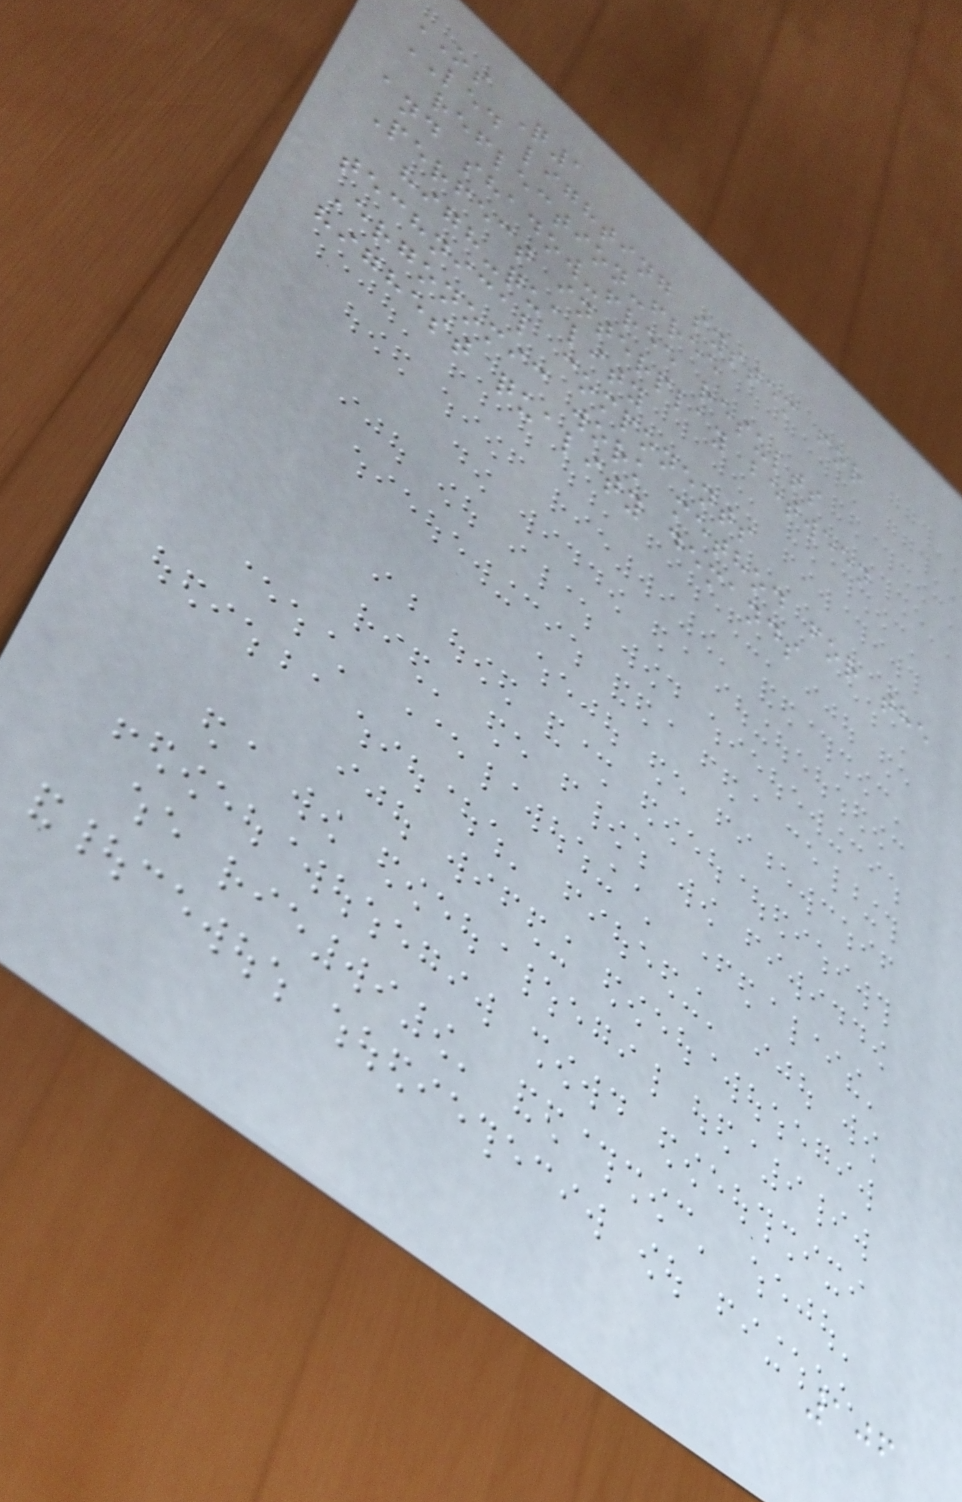OS Q1
LED lighting system for
reflection-free
and shadow-free results
Perfect interplay between
high-quality
technical components
Ergonomic work method for the
highest quality demands
106
